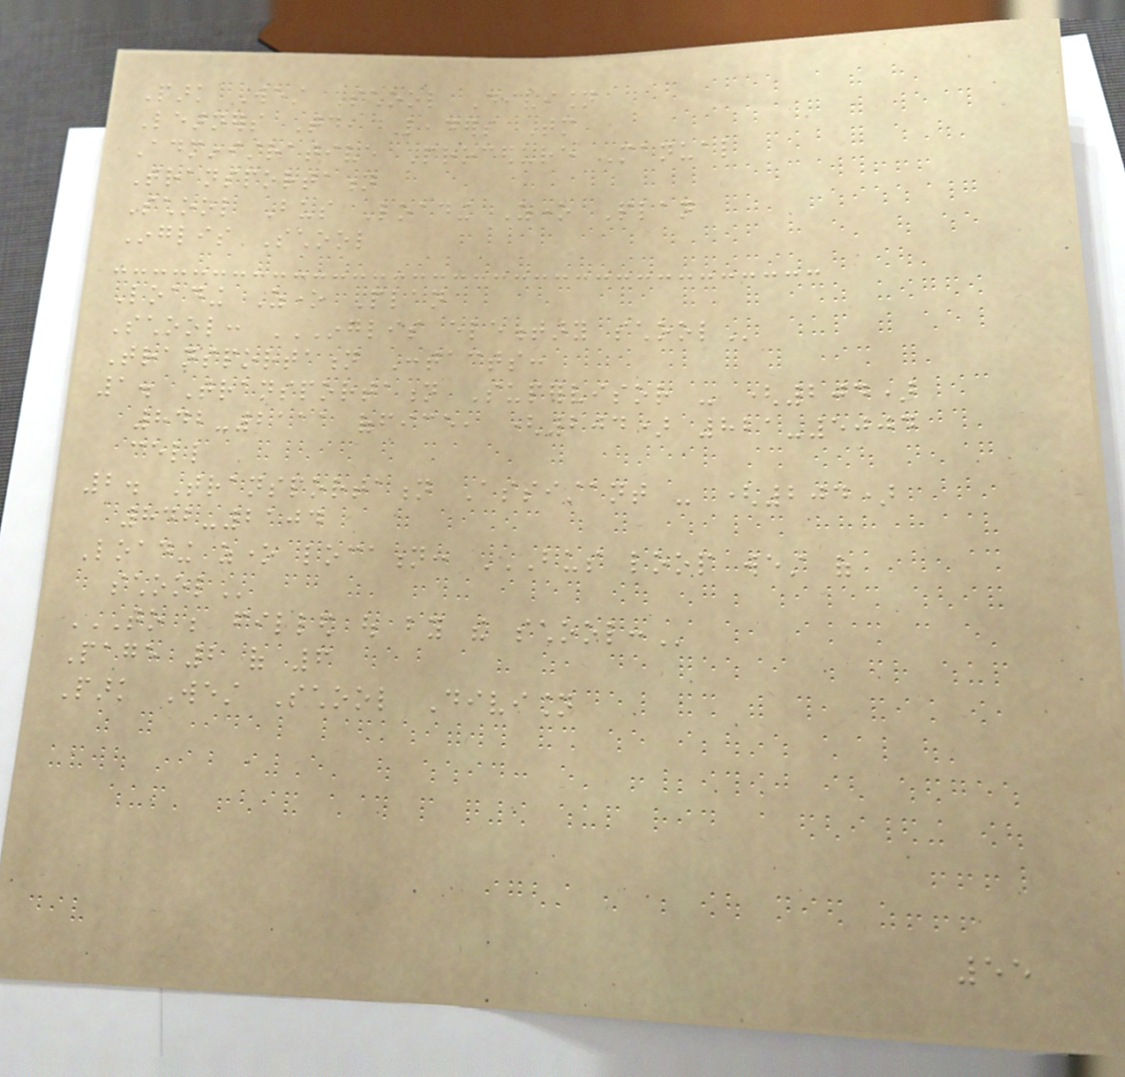Park West School Division
Learners Today, Leaders Tomorrow
Administrative Procedure Manual
Transportation
School Bus Loading Zone Plan
Inglis School
Loading Zone Plan
School: INGLIS ELEMENTARY SCHOOL
Transportation Contacts:
1. Transportation Supervisor - (204)
842-2111 office, (204) 821-5004
cell
2. Transportation Assistant - (204)
842-2104
Loading zone location: BUS LOOP WEST OF
SCHOOL
TO BE FILLED OUT BY THE SCHOOL:
Page 2 of 6
Park West School Division
55
